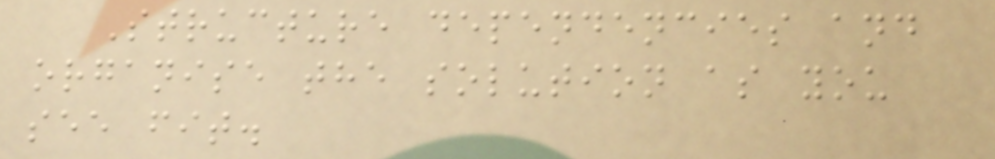Structure dependencies and
organise the solution as you
see fit.
